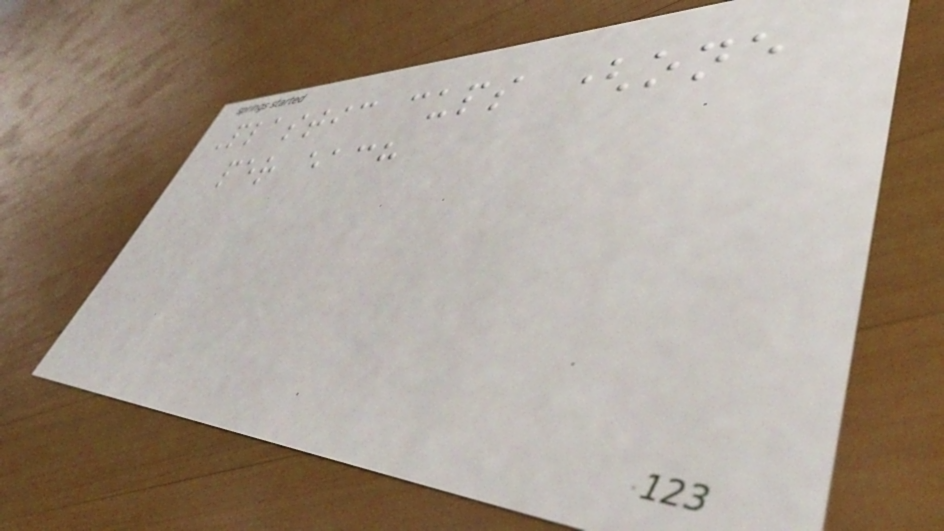Plastic cups (one
per each
